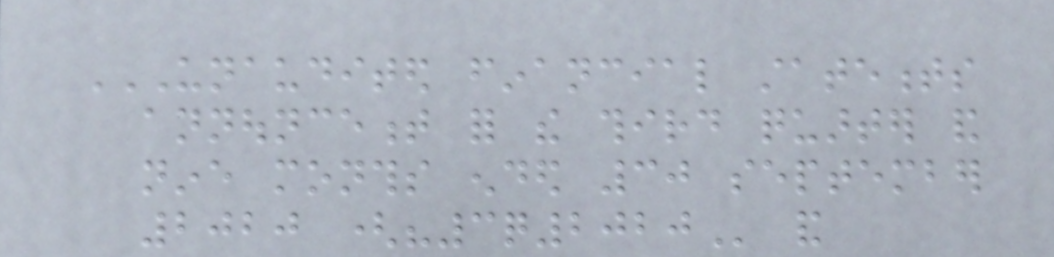UNAUDITED FINANCIAL STATEMENTS
ANNOUNCEMENT FOR THE THIRD QUARTER AND
NINE MONTHS ENDED 30 SEPTEMBER
2020 ("3Q2020 and
